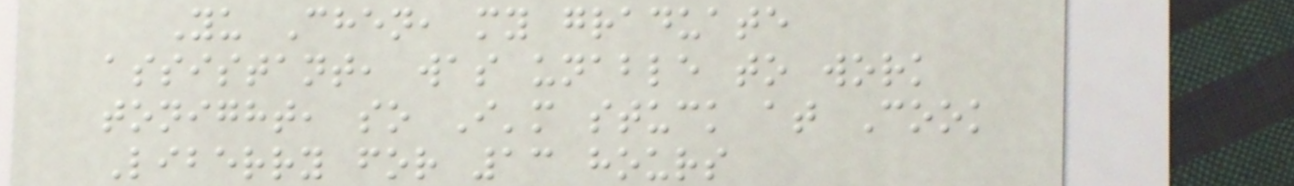Yu Chen, my graduate
assistant, was unable to work
tonight, so I'm stuck at Cook
Liberry for 13 hours
